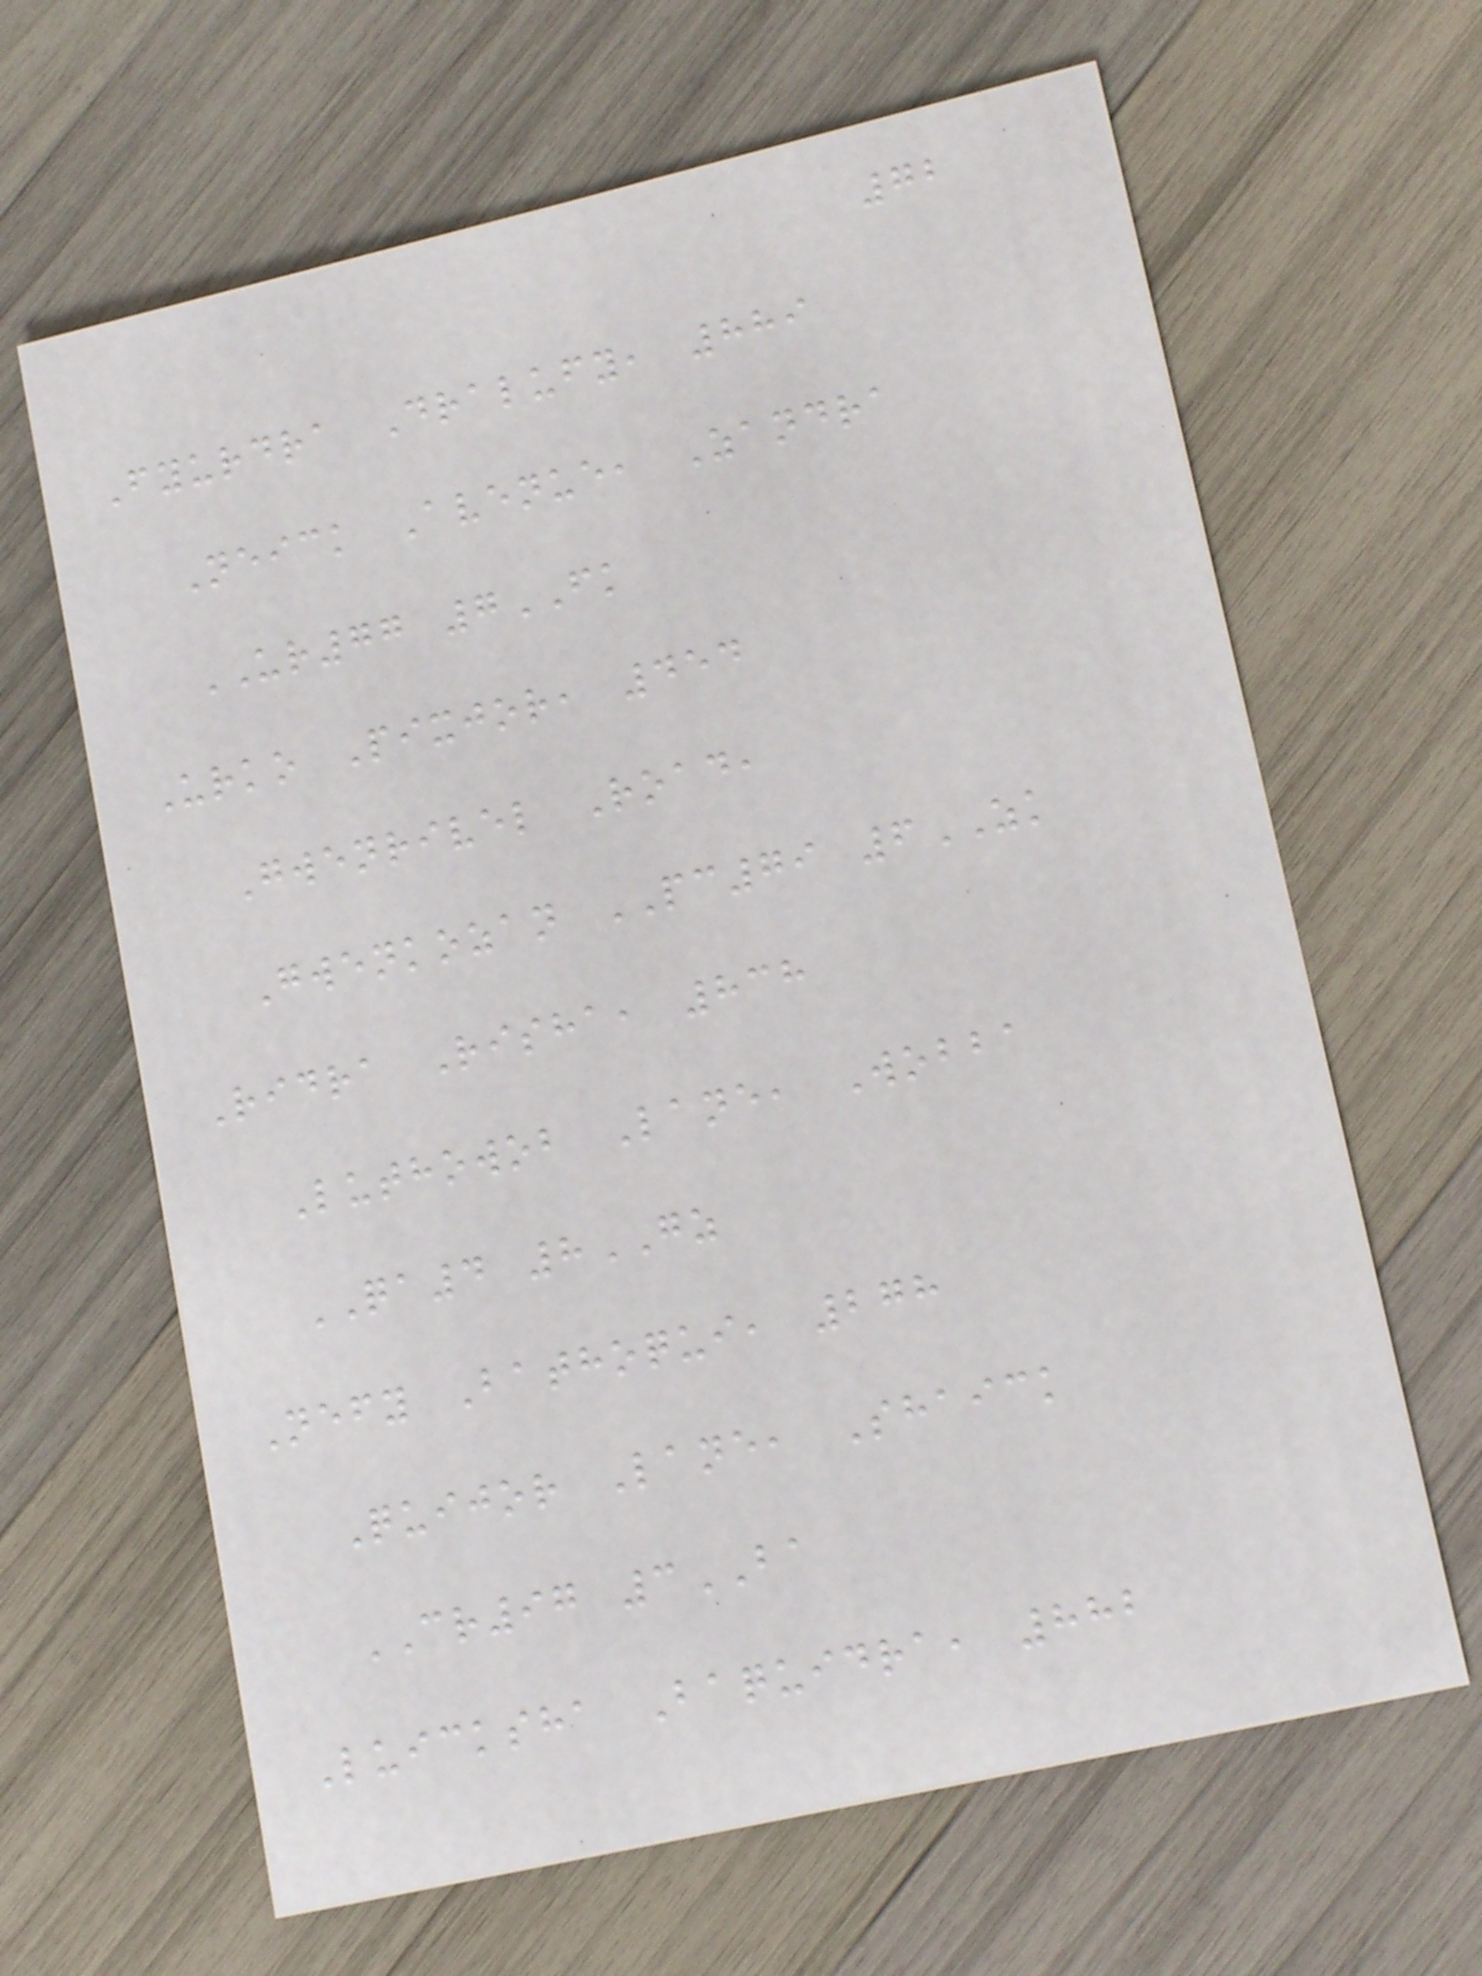72
Fyurdra Dralufy, 889
Neick Avenue, Zandra
UR77 7FK
Urko Pixjor, 454
Gwenrivel Road,
Gwenkozan PC79 6ZK
Ridra Risha, 838
Luthowob Lane, Wobba
QA4 8GZ
Nefy Bathoqui, 278
Quijor Lane, Shaick
CR97 3BA
Luicksha Baquidra, 882
